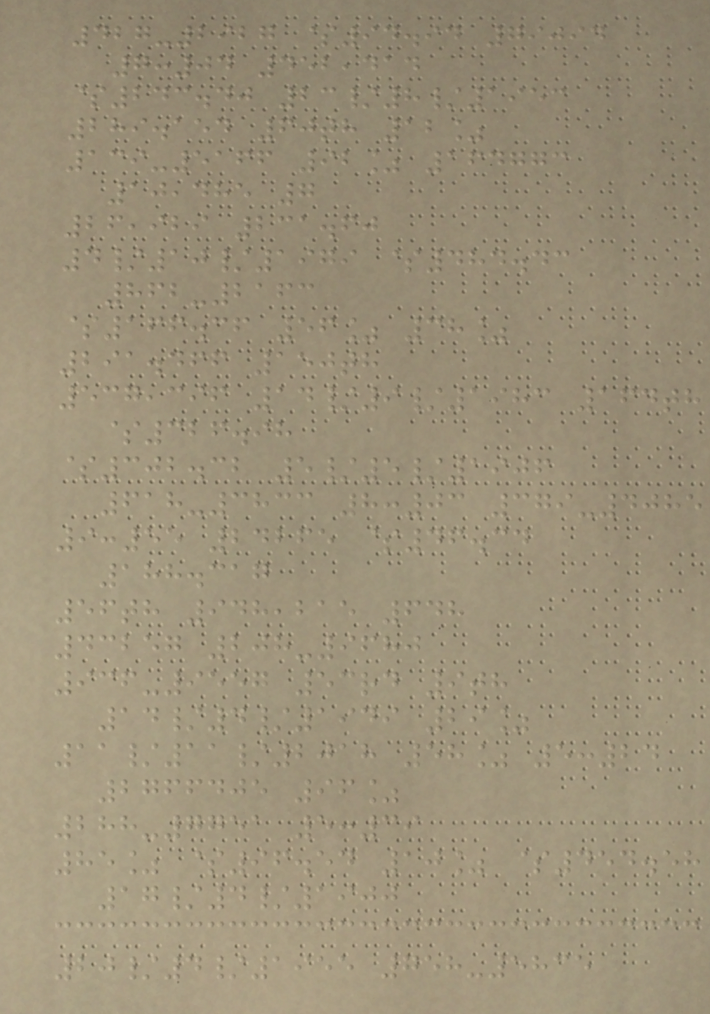427-2927 $94.94 79094
7:04 452,414
$243.40 23/8/1953
289.154 60th 12%
139-5166 92% 164773
10,485 7
26,929 231.60
4/10/1979 $484.43
862-2163
$166.36 56% 38%
291.466 150th
537,396 14/9/1983 164th
$326.98
$302.32 5/5/1906
618-3833 8:03 379-4085
9:55 24265 $46.34
188.317
56th 948,215 648
43257 208-9680
936-9557 53rd 9th
14/4/1949 29%
11/11/2018 58% 5:24
2766405 96%
288-7751 5:39
85% $96.54 10% $454.58
17/4/1900
20/4/1955 758-5835
